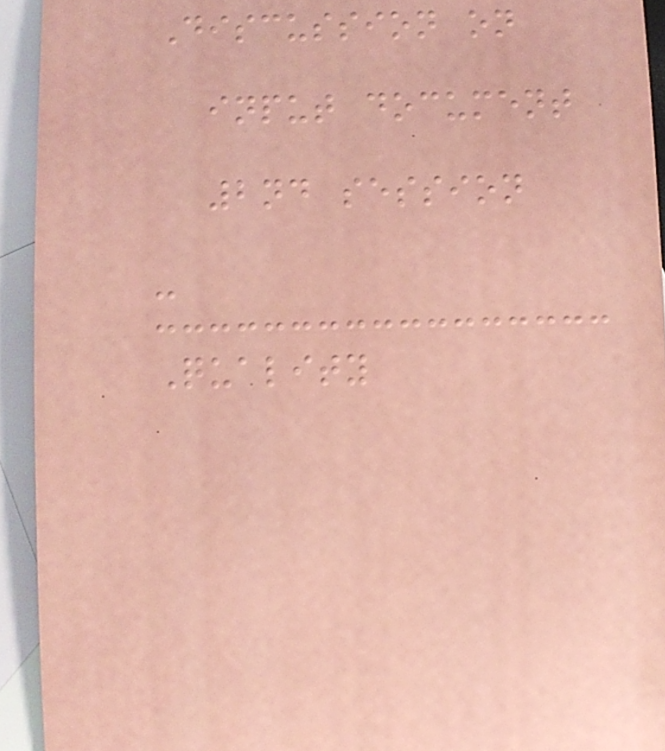Discussion on
input document
2nd session
-
Quality
